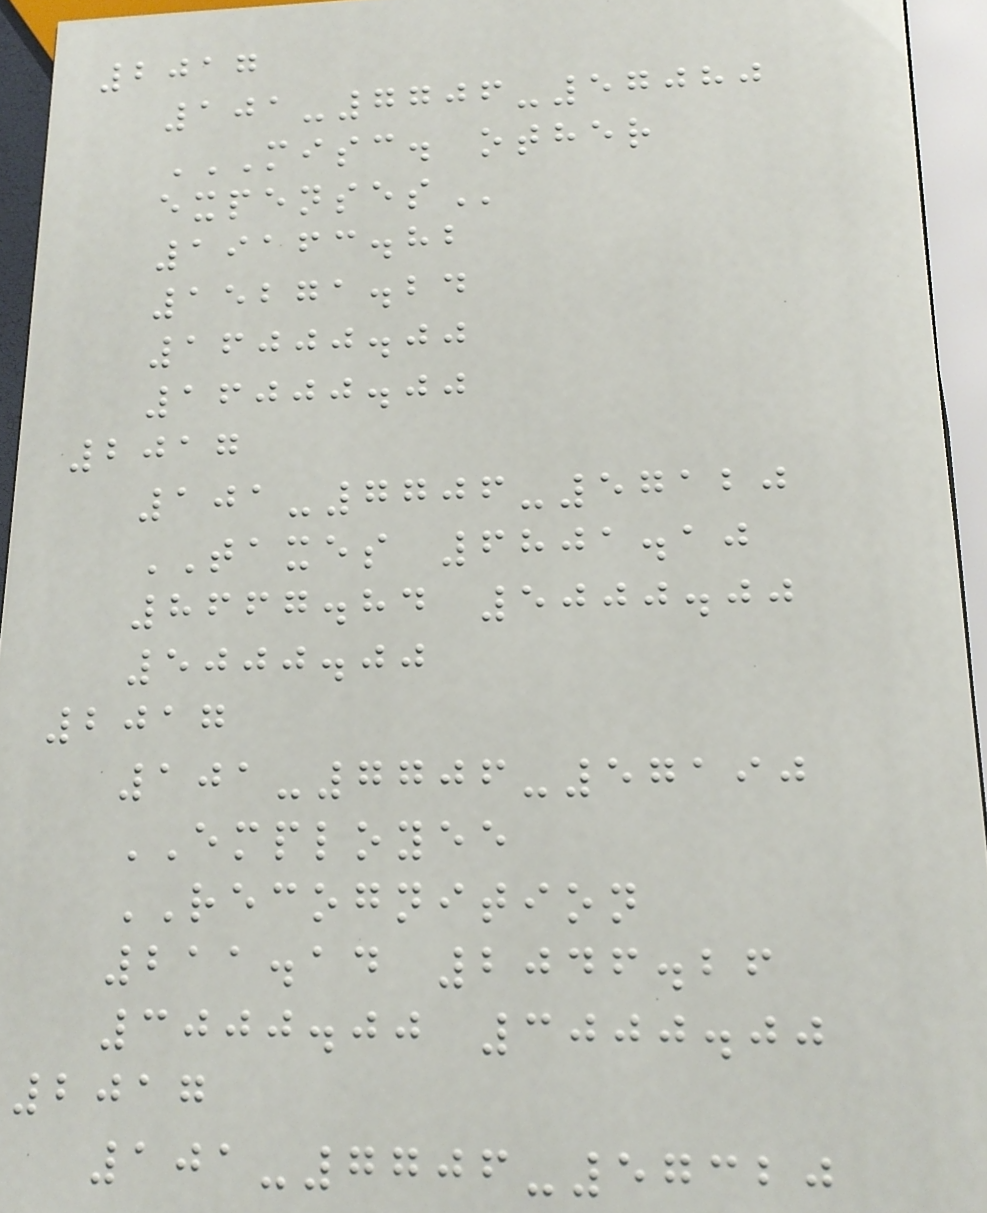2017
101-7706-57080
MISC. OTHER
EXPENSES
19163.82
15271.24
16000.00
16000.00
2017
101-7706-57120
TAXES 6801.10
8667.84 5000.00
5000.00
2017
101-7706-57190
EMPLOYEE
RECOGNITION
211.14 2046.26
3000.00 3000.00
2017
101-7706-57320
